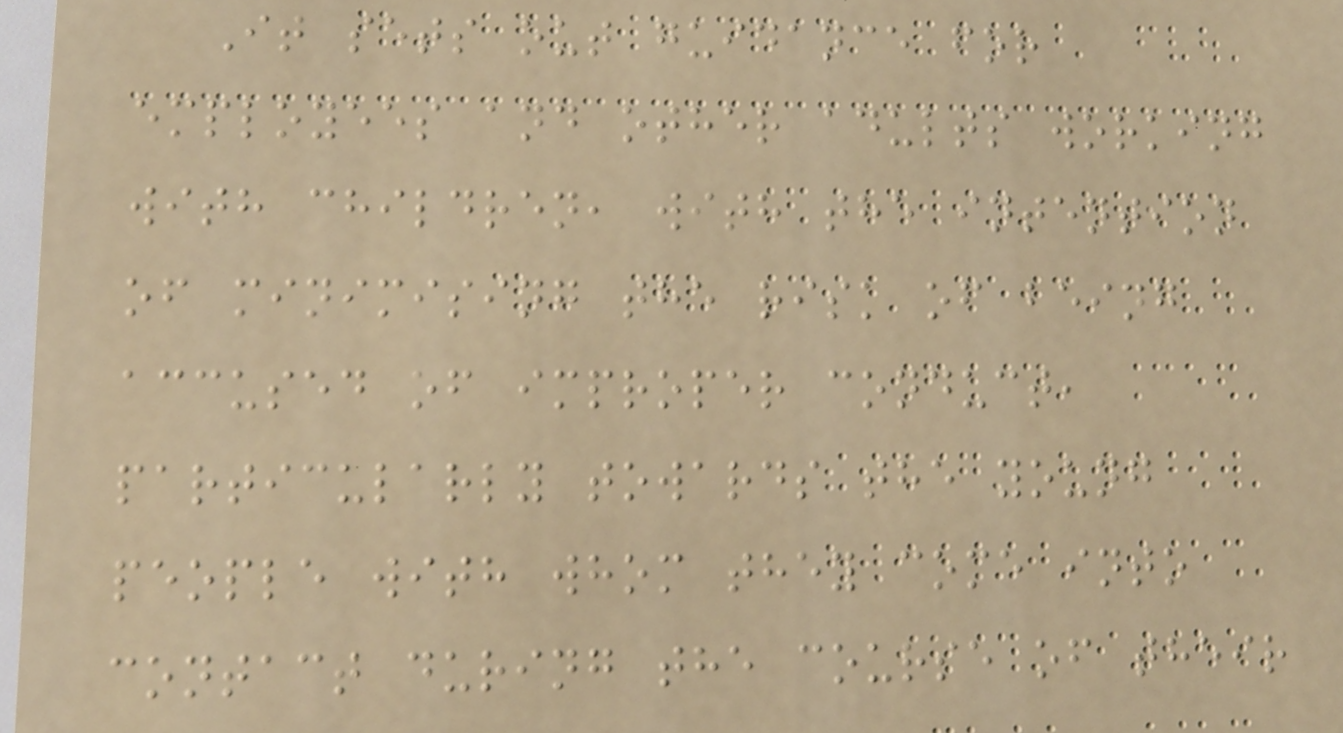It sets out guidance for
employees and other adults working
with children, with the intention
of minimising the risk of being
accused of improper conduct,
particularly towards the young
people with whom they come into
contact during the course of their
